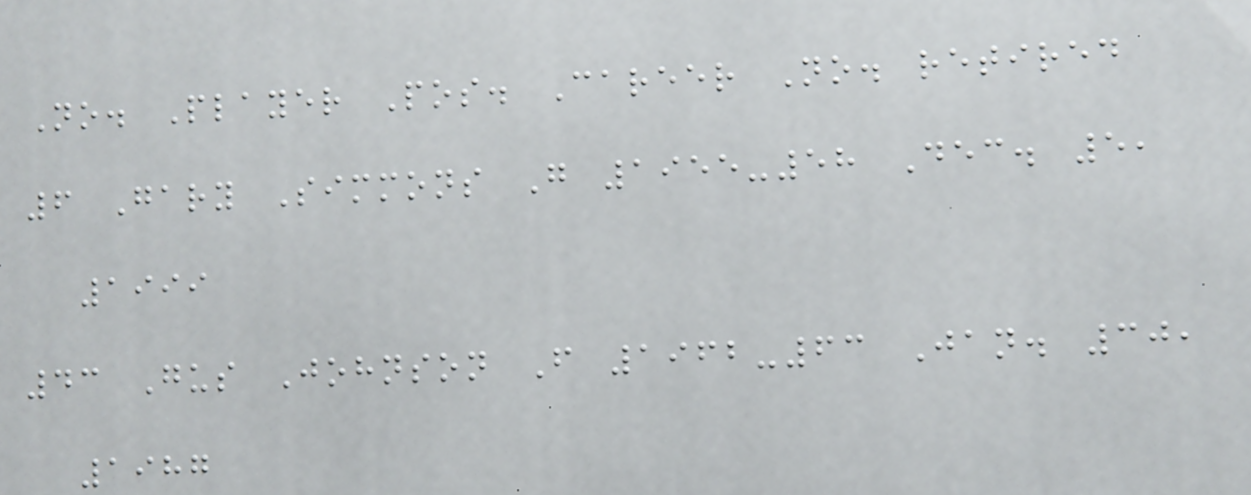No. Player Pos. Career No. retired
6 Gary Simmons G 1955-58 Dec. 5,
1999
43 Gus Johnson F 1962-63 Jan. 30,
1987
